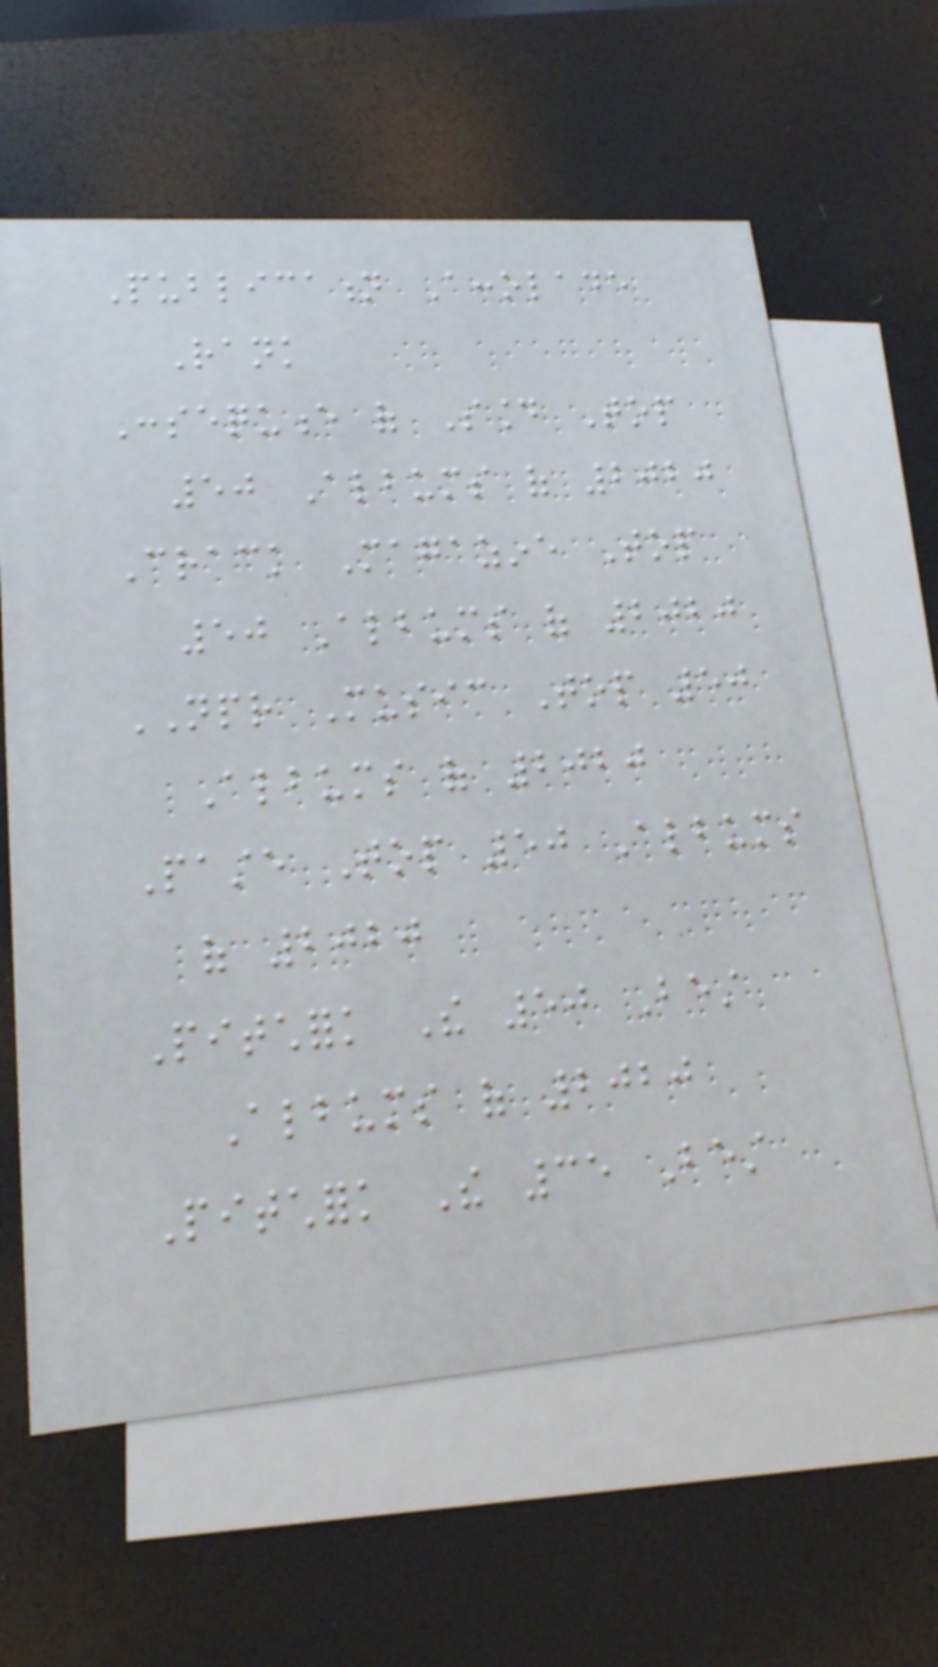Publication Accolade
Rank
Consequence of Sound Top
50 Albums of 2020
Crack Magazine Top
50 Albums of 2020
NPR Music Top 50
Albums of 2020
Paste Top 50 Albums
of 2020
Pitchfork The 50 Best
Albums of 2020
Pitchfork The 35 Best
